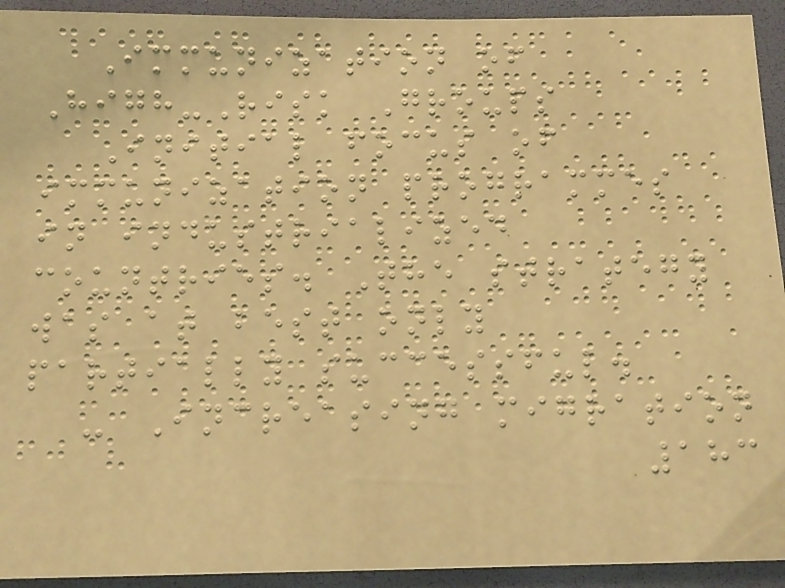Immunization of
High-Risk Groups
Initial focus of
immunization programmes
in industrialized
countries. The strategy
was at best only
partially successful.
- Increasing migration
183
